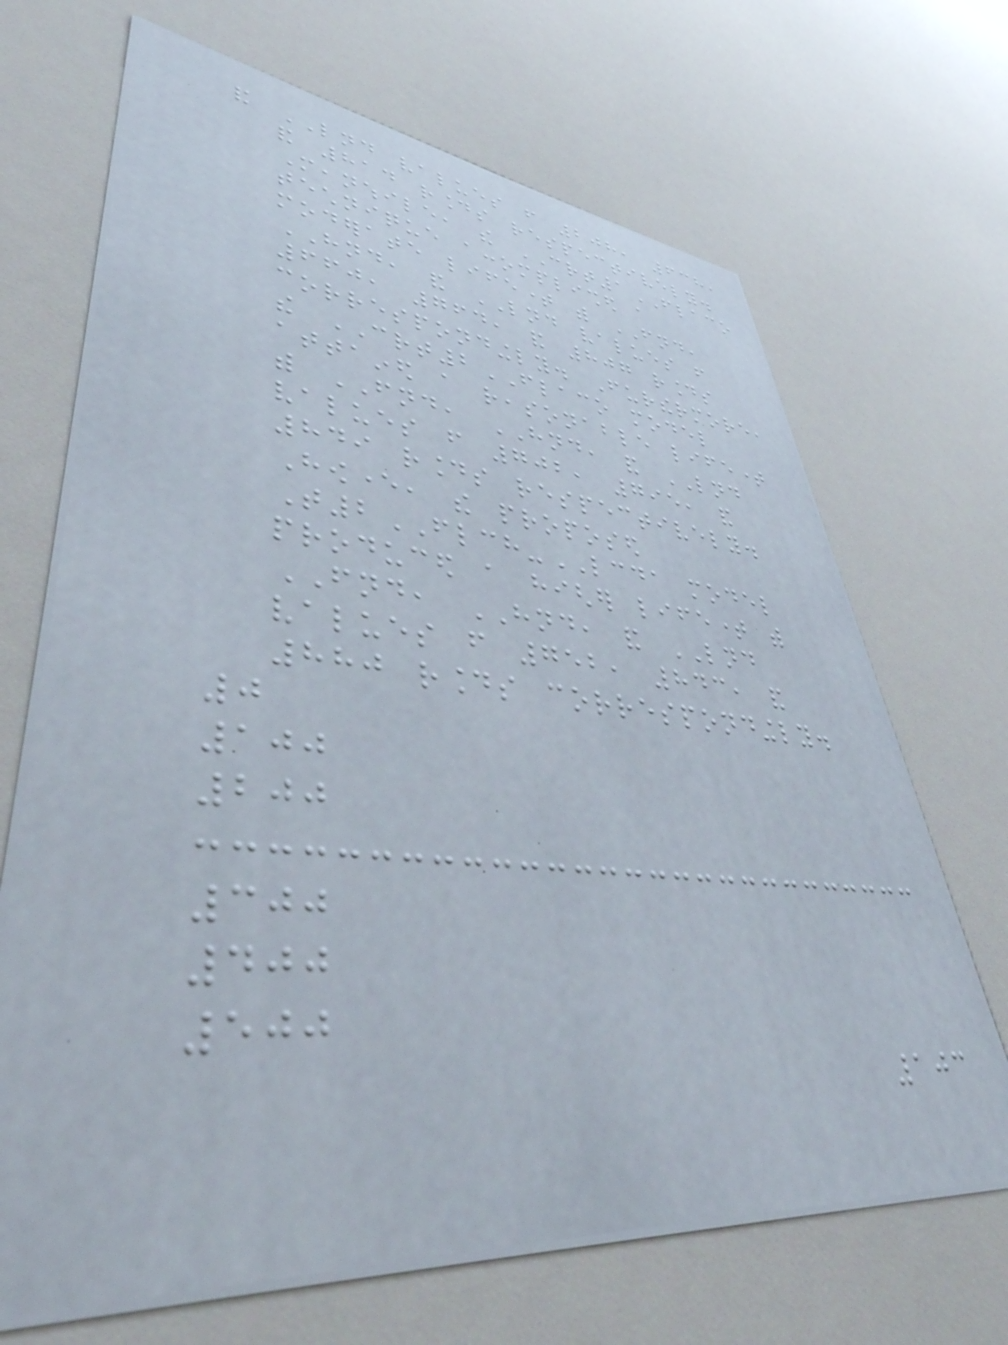and LND values from 208, 638,
and 814 rounds respectively.
Meanwhile, the CRT1FLACO
technique accomplished a
moderate lifetime with FND,
HND, and LND values from
660, 764, and 807 rounds
correspondingly. Furthermore,
the CRT2FLACO model
attained a reasonable lifetime
with FND, HND, and LND
values from 702, 795, and
849 rounds respectively.
However, the proposed
T2FLCH-LCDA model
produced a higher lifetime with
FND, HND, and LND
values from 752, 843, and
880 rounds correspondingly.
0
100
200
300
400
500
103
